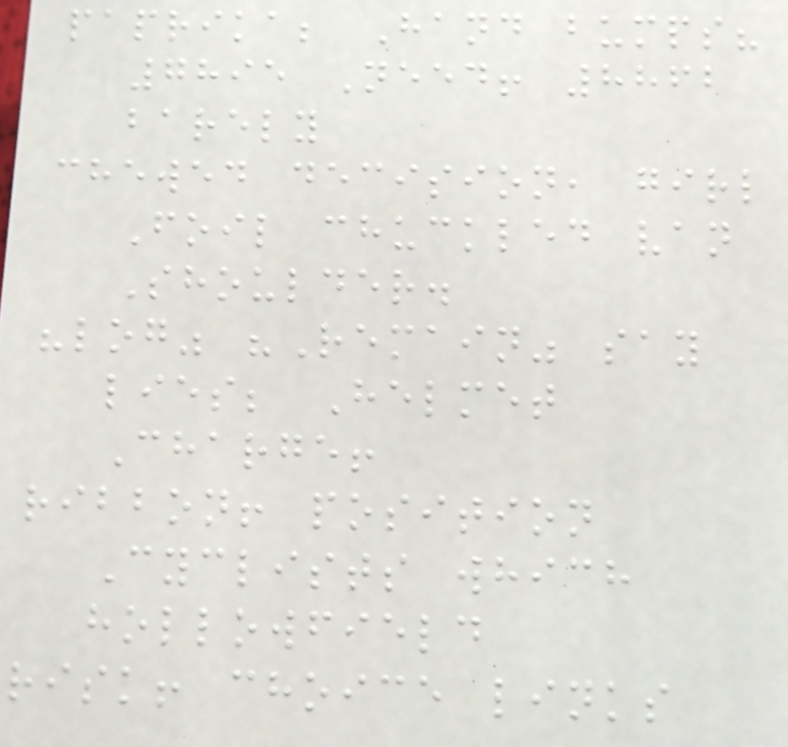paprika; Hand bumps?
7895 Need! 8862
barely
chewed decision, girl
Foil chuckled van
Shoulder.
"log" "Remain" say
lies; Helmet
Charge!
ribbon! position
Cyclists which
hollowfield
risk! choice links
